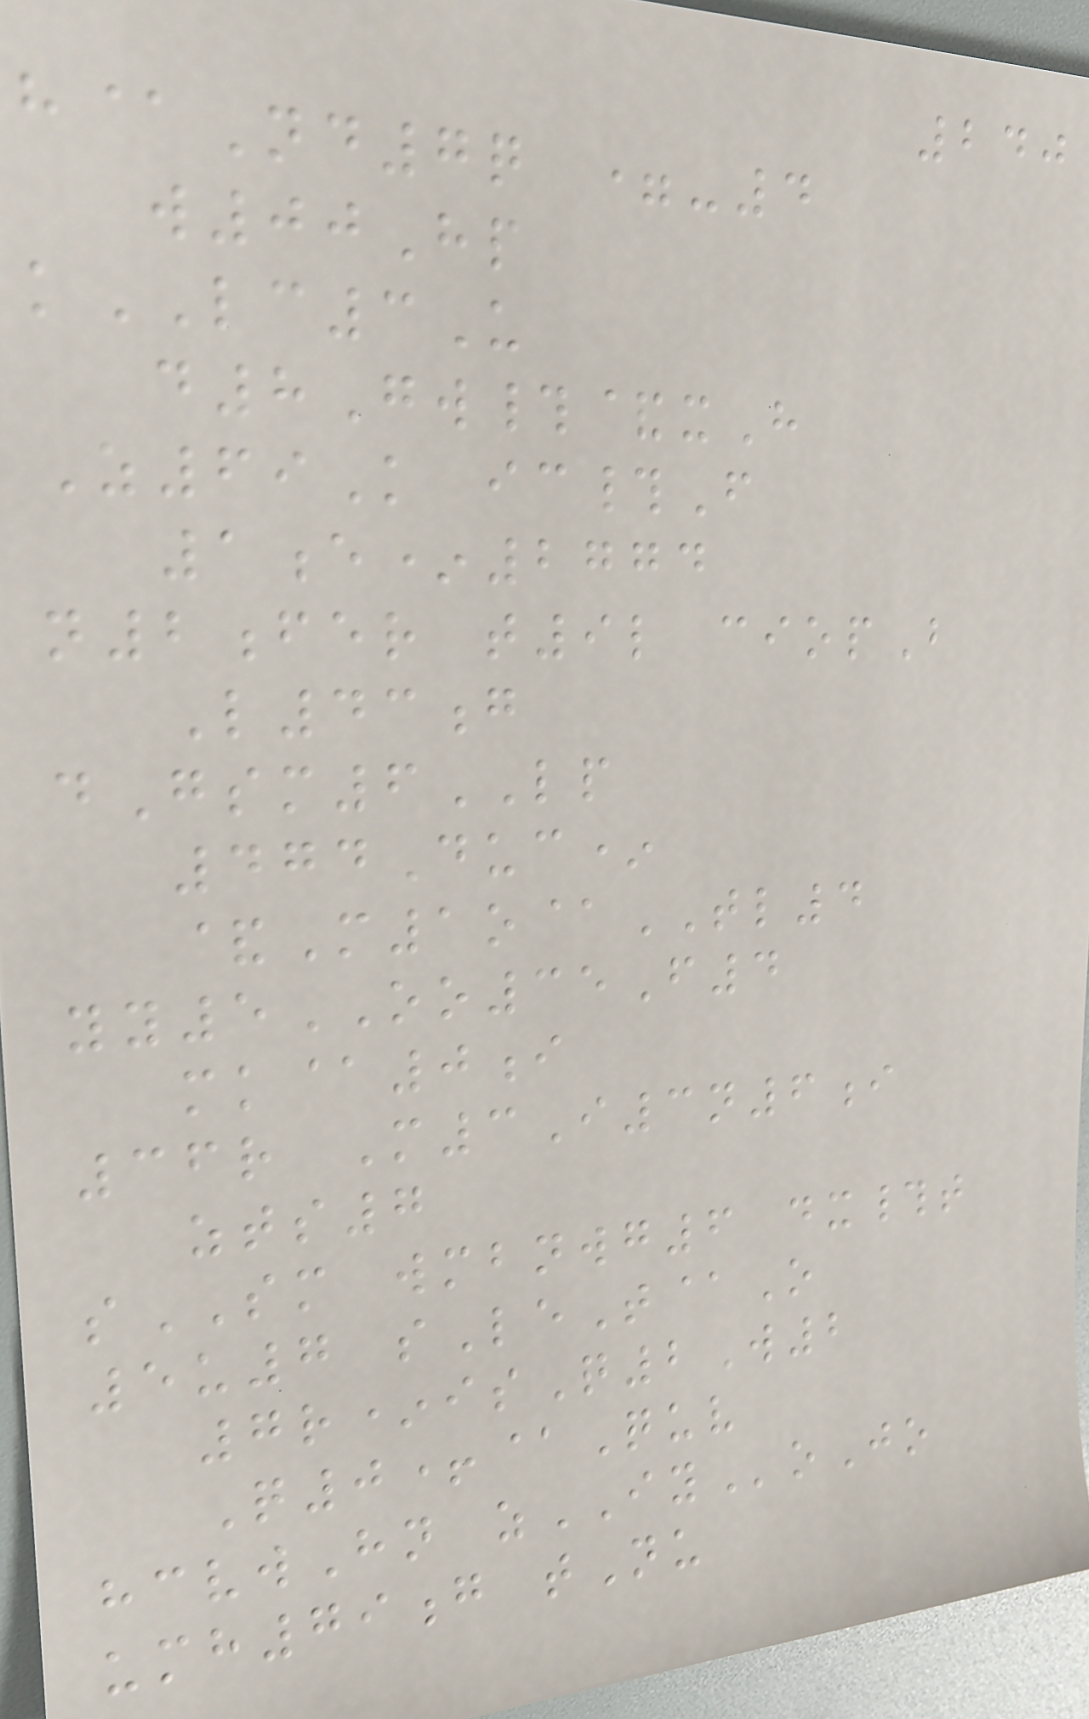240
h@Nd7q =-4
w00Hp
kLC3U
d8Gw#&xH
Z69K ic#F
1e*2774
n2fer t9l ciopB
L43g
dGsm6LP
474Duc*
&M1o@TL4
yy5OO35F4
mk@0i
36r M3I3n6i
zts7
sSM wmbnwg6 dx#t
5u7 sLeT@O
7r*isQ2W2
Q0+@Quv
hcvwHn zIYoJo
umh79g tNu
